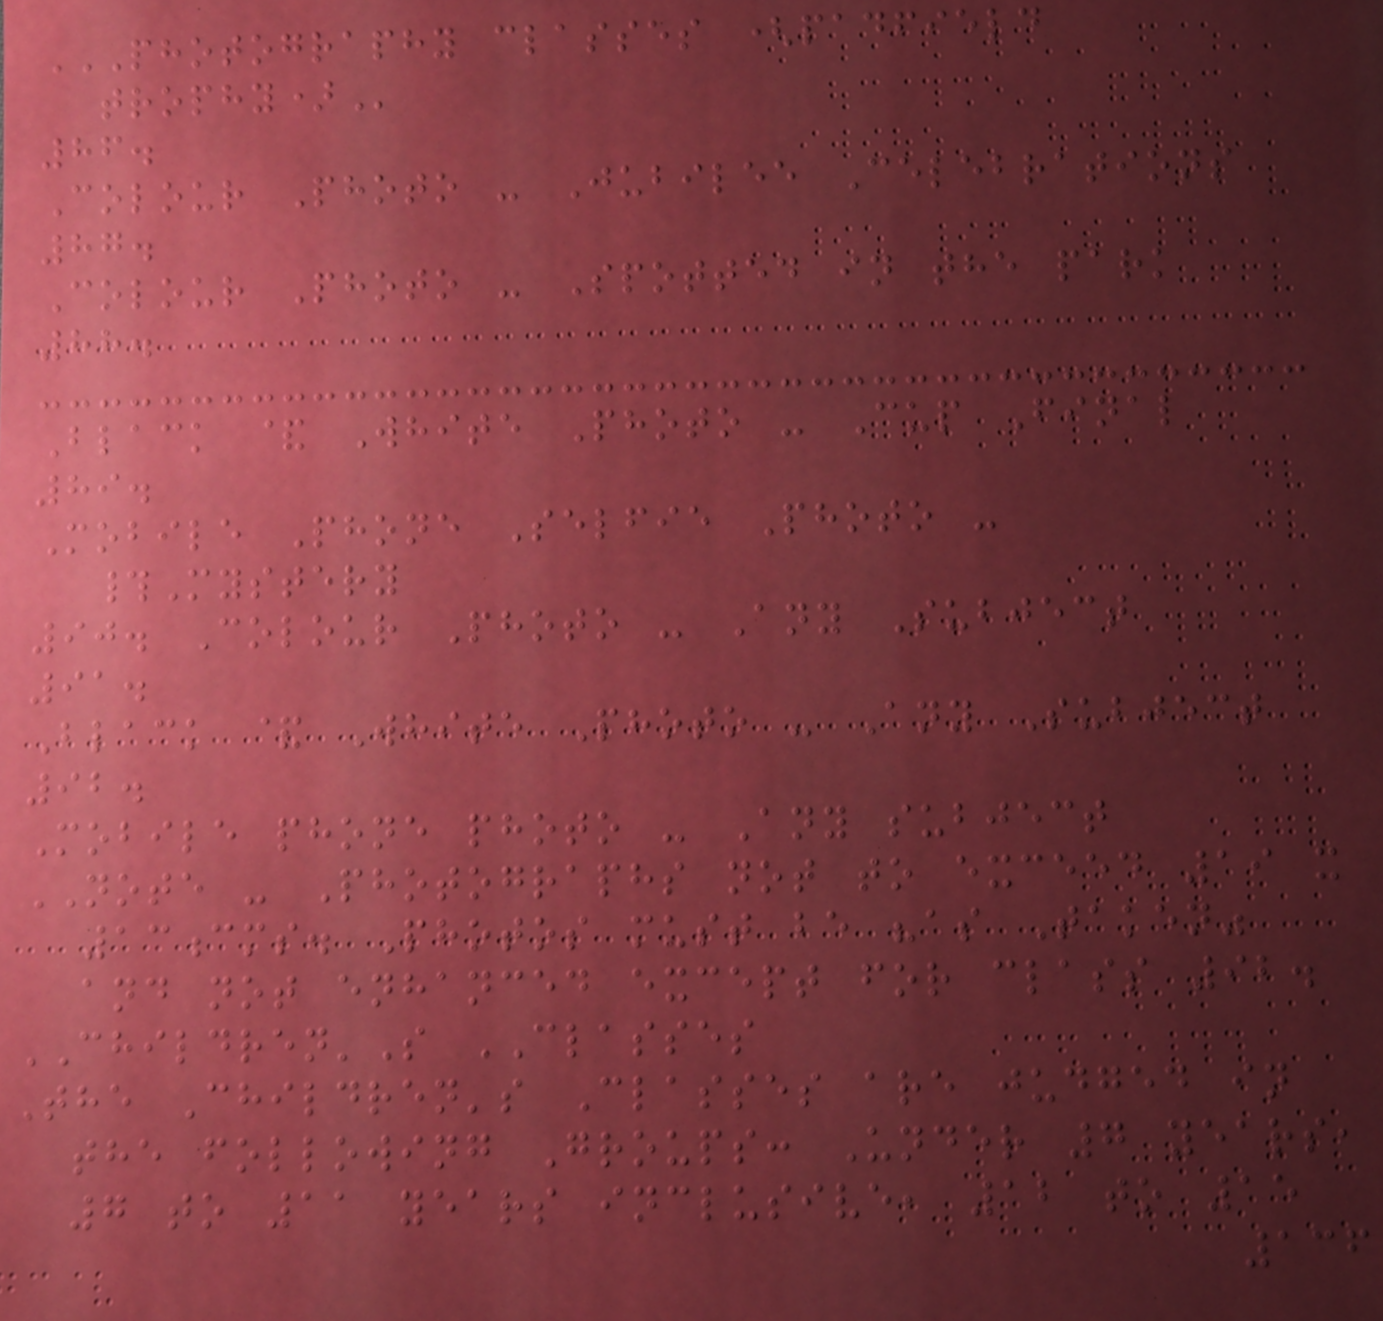PHOTOGRAPHY CLASSES (PADFIELD
TROPHY)
86.
Colour Photo - Jubilee Celebrations
87.
Colour Photo - Spotted in the park
88.
Black & White Photo - Cup Final
89.
Mobile Phone Selfie Photo -
#Mystery
90. Colour Photo - Any Subject
91.
Black & White Photo - Any Subject
92.
Mobile phone photo - Any subject
NOTE - Photographs not to exceed 19 x
13cms. Photos must be "as Taken"
and not enhanced except for class 92.
CHILDREN'S CLASSES
The Children's Classes are judged in
the following Groups: Under 7 years,
7 to 11 years inclusive, 12 to 15
136
